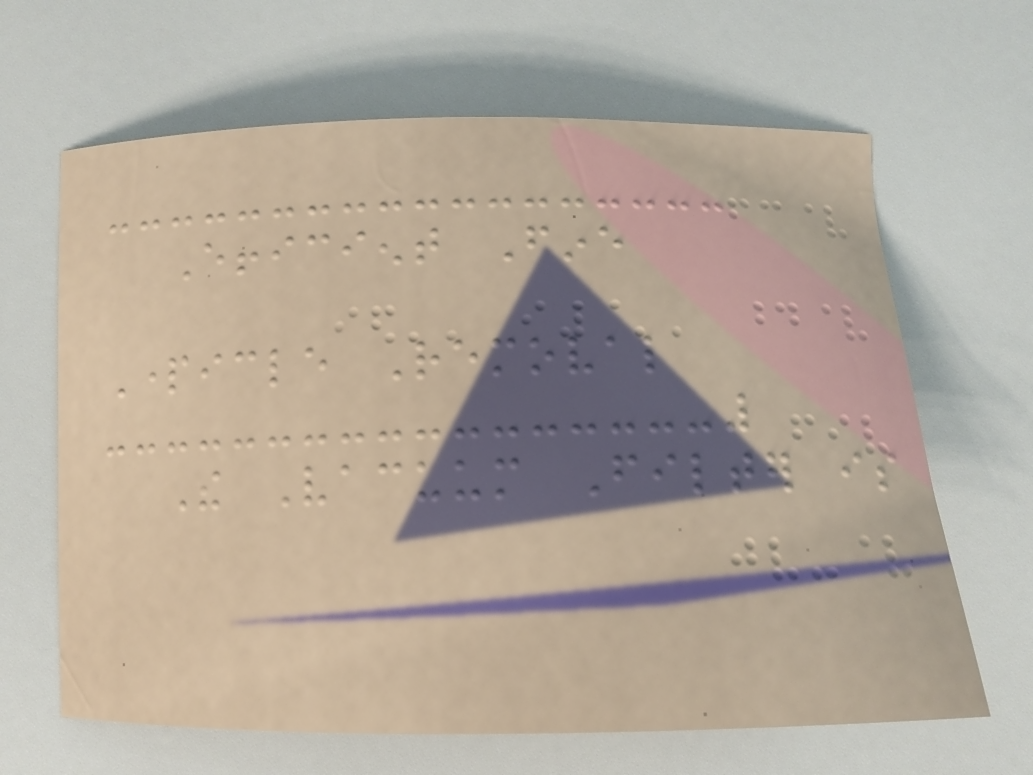Efficient Fine
Particle Removal
The Vacuum Filter is
